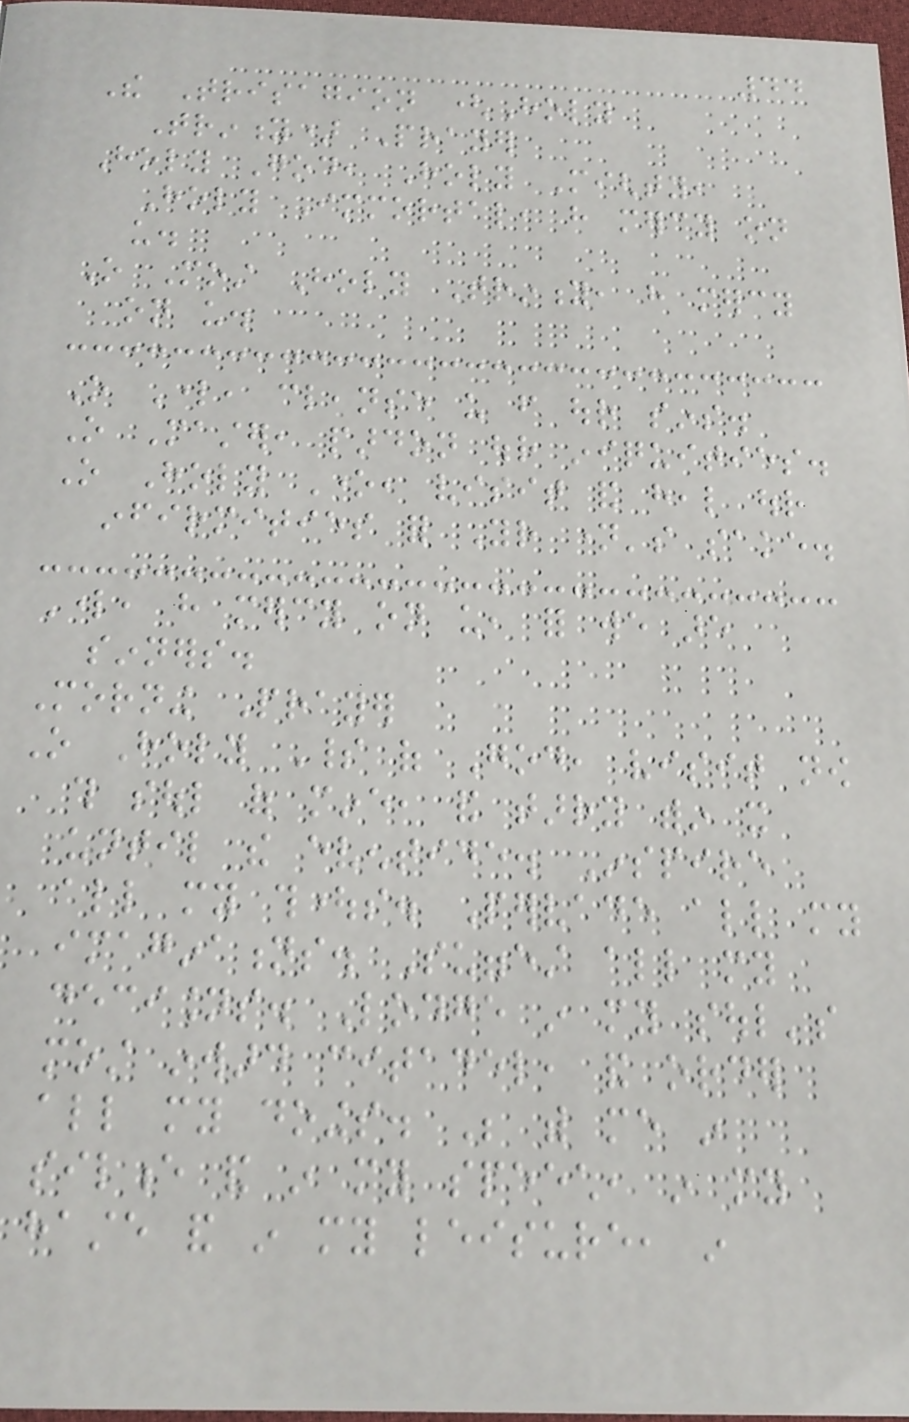44
The Trisagion (Holy
Trinity) Prayer
Holy God, Holy Mighty,
Holy Immortal, have mercy on
us.
O Most Holy Trinity, have mercy
on us.
O Lord, cleanse us from our sins.
O Master, pardon our iniquities.
O Holy One, visit and heal our
infirmities for Your name's sake.
Lord, have mercy on us, for we are
sinners.
Morning Prayer
O Holy Spirit of God, visit now
this soul of mine, and tarry within it
until the eventide. Inspire
all my thoughts. Pervade all my
imaginations. Suggest all my
decisions. Lodge in my soul's
most inward citadel, and order
all my doings. Be with me in
silence and in my speech, in my
haste and in my leisure, in
